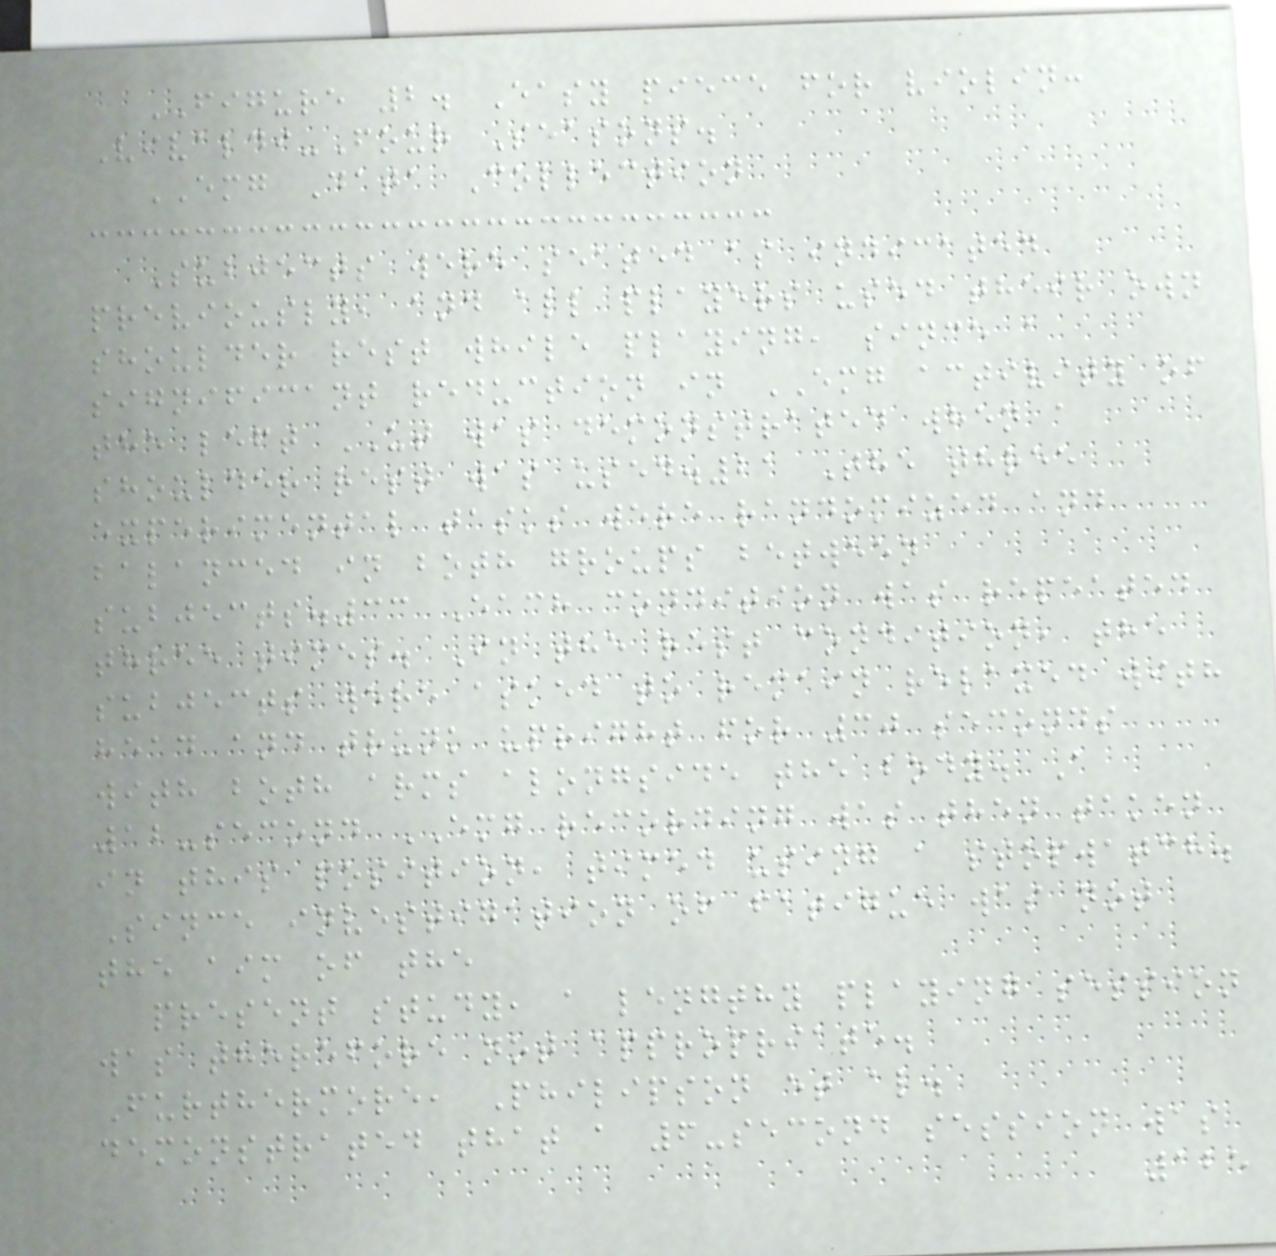FIGURE 2. Easy piece for violin:
Vivaldi-Four Seasons.
EMG Data Collection
Subjects were seated as indicated
previously, and all players used their own
shoulder rest while playing, since a
significant reduction in EMG activity of
the left UT was demonstrated when a
shoulder rest was used.21 The three
experimental tasks were randomized and
balanced in both groups between
subjects.33 Each condition was repeated
three times. In the rest condition, the
subjects were asked to remain relaxed with
head and trunk upright for 30 seconds
with both arms alongside the body. A
12-second EMG recording was then taken
in this position, timed using a stopwatch.
Since investigation of fatigue was not
the aim of the
present study, a lengthy playing session
was therefore not appropriate.
Furthermore, Philipson et al.
demonstrated that a 6-second session was
125
